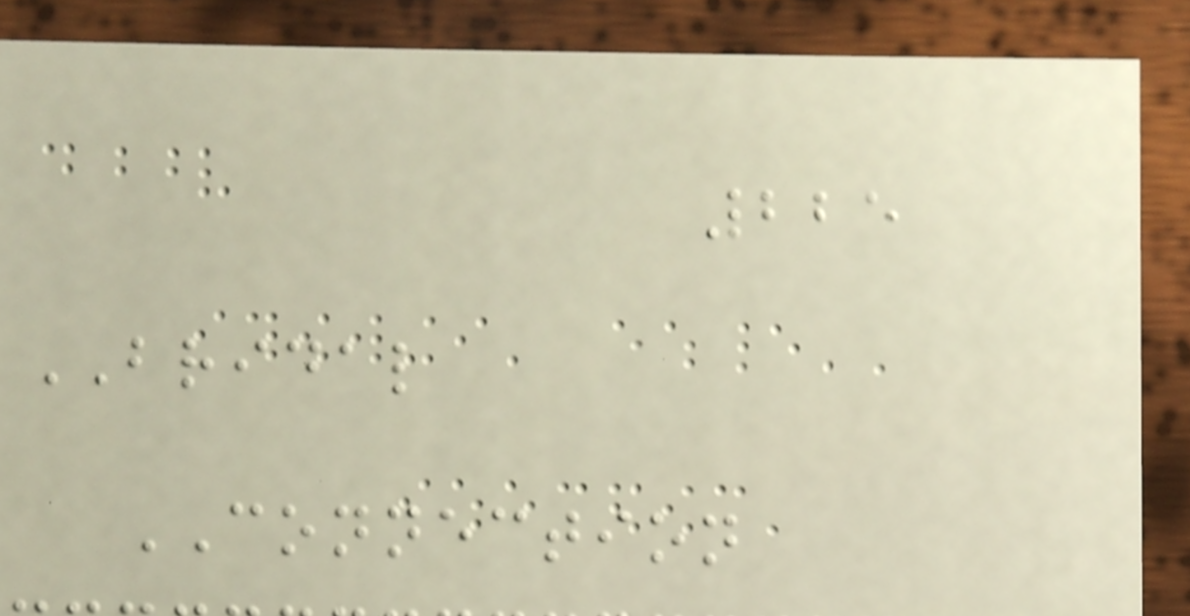225
BRIDAL
CONNECTION
